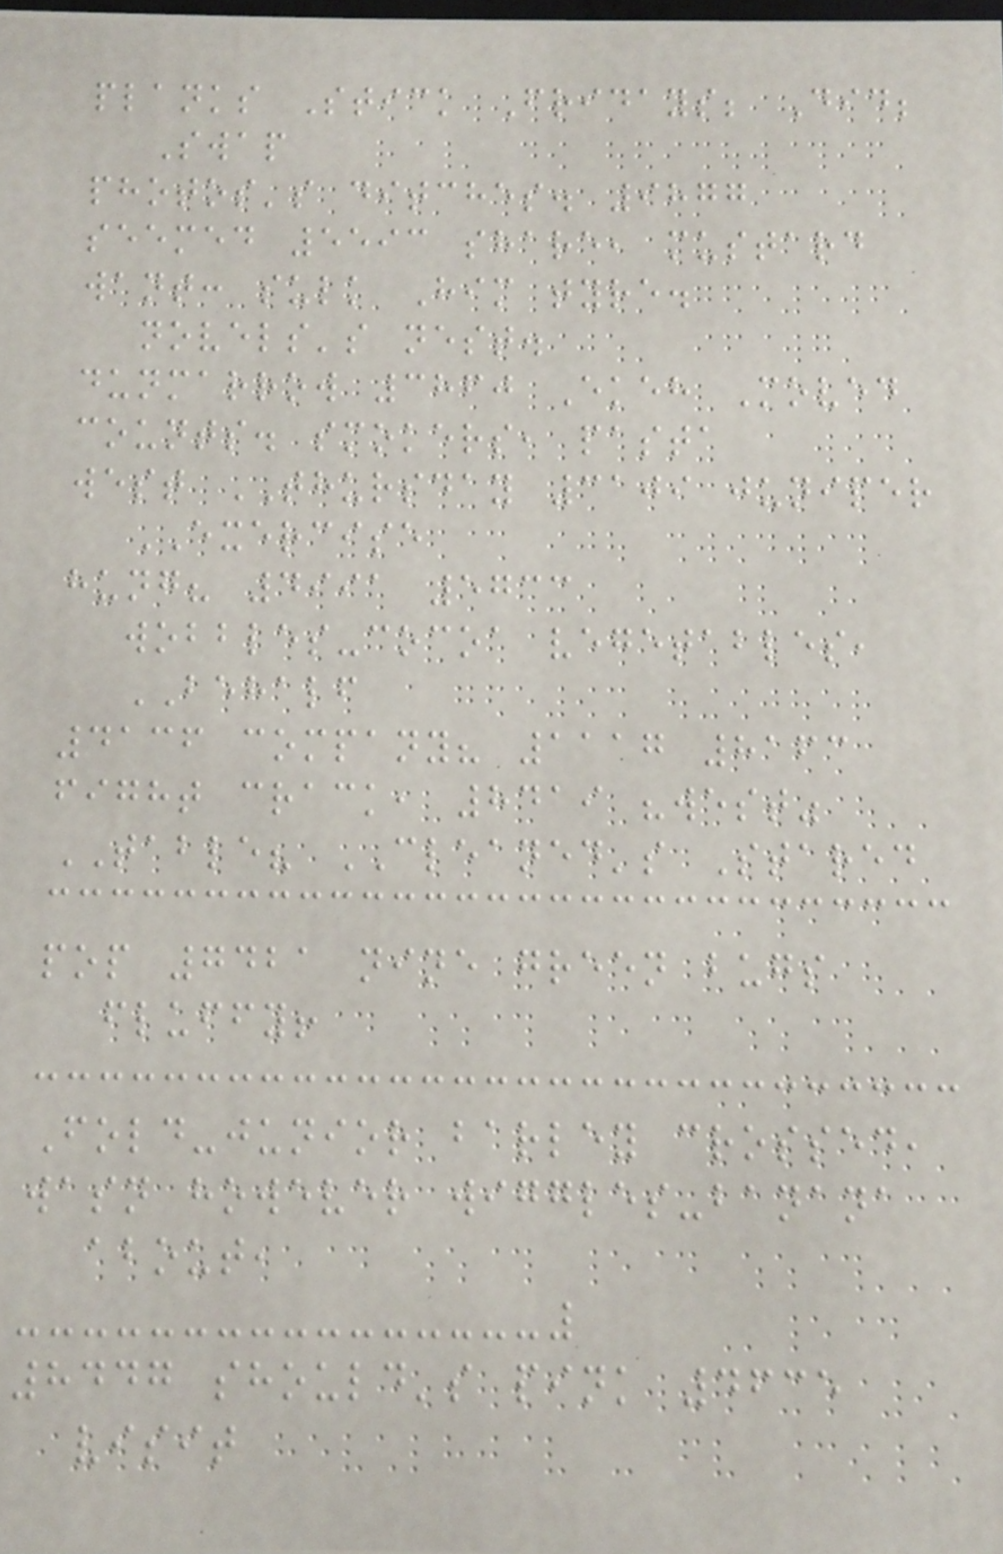planks Stick Fridays; Did;
Swap
photos's ditches. 9877
seemed 5593 share, mustard
want: sulk Him tyre.
novels's nest.
dunmarrow 3860 Ekeh Moved
counts. smokers, pasta
west THURSDAY 3109 juniper
EXERCISE
hung? 4991 5733
wobbles-cocoa vegetables,
BEHALF
4136 company? 1117 8163
fight crack, 8419 "west"
TABLE? CLEANED's Stared
pop 7421 nine green bugs
fluffy!
Fold-junior barley crossed,
wasn however wiggles-banana
about,
8447 should's pink 4635
visit
